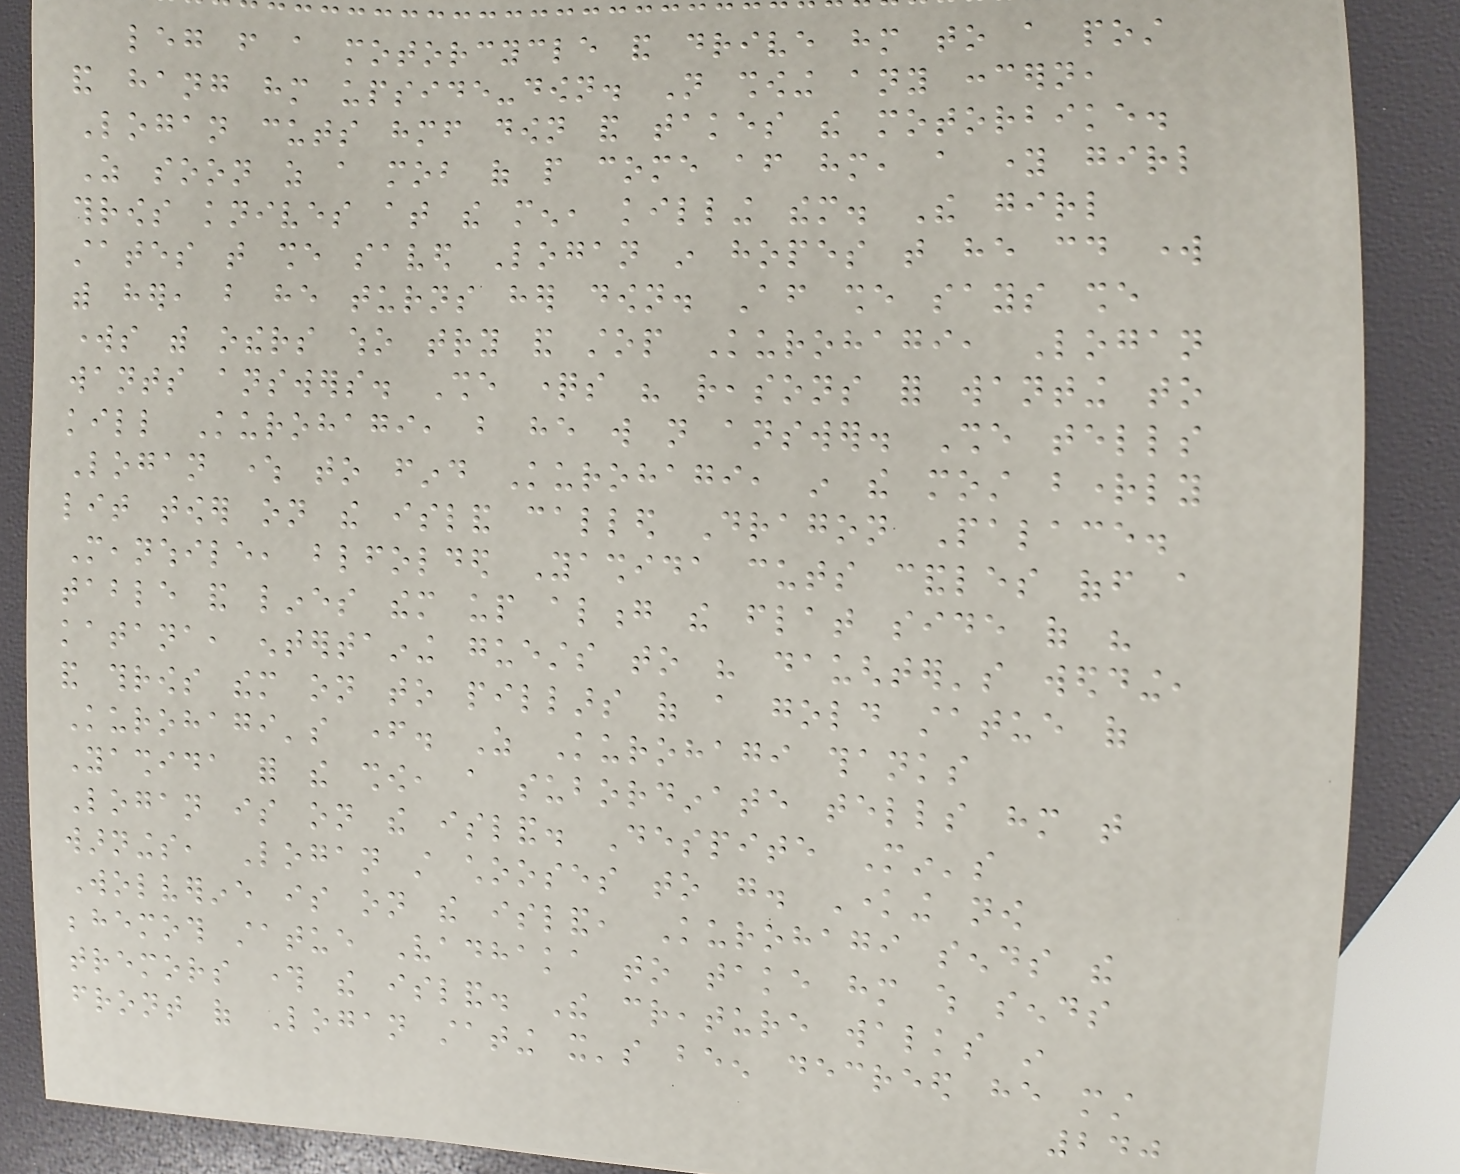leg from a motorcycle and drive him to a post
and hang him upside-down. Not showing any concern,
Logan cuts himself down and takes the motorbike.
As soon as a mob of people come after him, a young girl
throws knives at the men, killing them. The girl
states that she saved Logan in hopes that he could work
with her, but he turns her down. After she says she
works with others who try and stop Kurohagi, Logan
wants answers. She questions his reasons for wanting to
kill Kurohagi, but he will not answer. She tells
Logan where to find Kurohagi, in the most brightly
lit tower on the island called Dragon Palace.
Meanwhile, blindfolded Yashida cuts candles off a
table and lines them up along the flat side of his
katana, entertaining guests to his daughter's wedding,
and throws them on to pillars of a gold statue of
Kurohagi's father. As Kurohagi thanks
Yashida for the show, a subordinate tells him that
Logan is on the island. Despite Min's
warnings, Logan still chooses to go. Knowing now
Wolverine is on the island, Kurohagi sends the
behemoth statue Vadhaka to take him which sends
tremors through the island. The creature walks in
front of Logan stating it's been decreed he must
240
